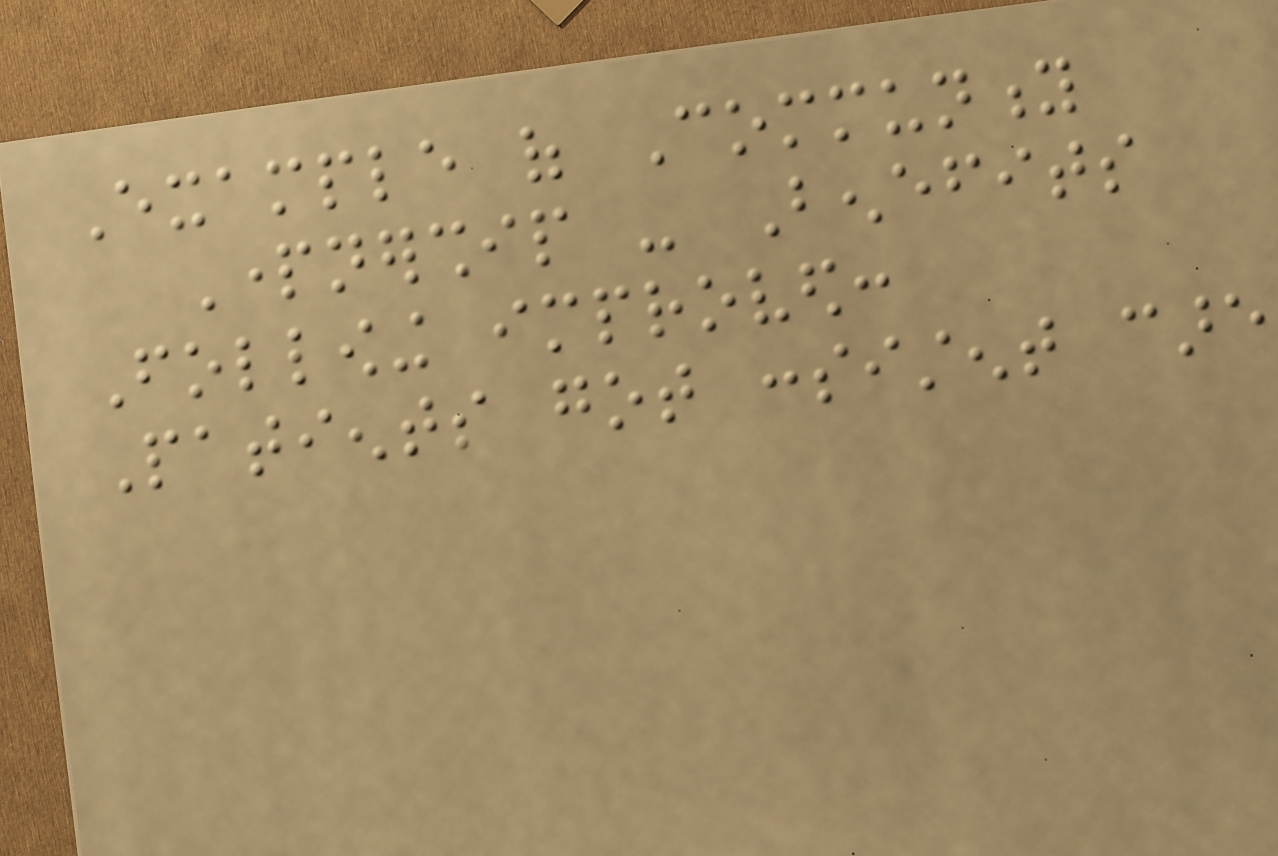Example of Community
Partnership - Benefits
Following improved:
Patients got consistent care
